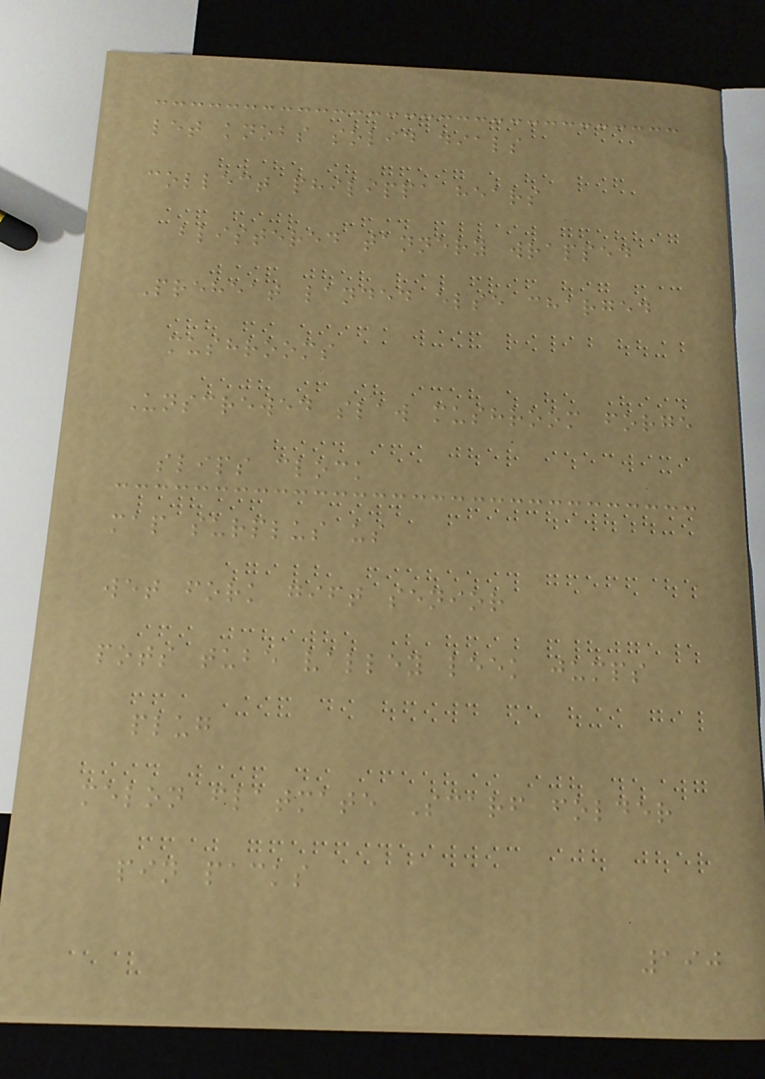let knobs solid dials
collect philippa hears
blistered tannery wrapped
Preheat landed else charged
mushrooms
Unscrewed slaw mushroom forge
slips clock
map surplus us
wet fork gift senior
pots tube valley leek jumps
plug
melon flatmate Scarf folder
pin packs
190
